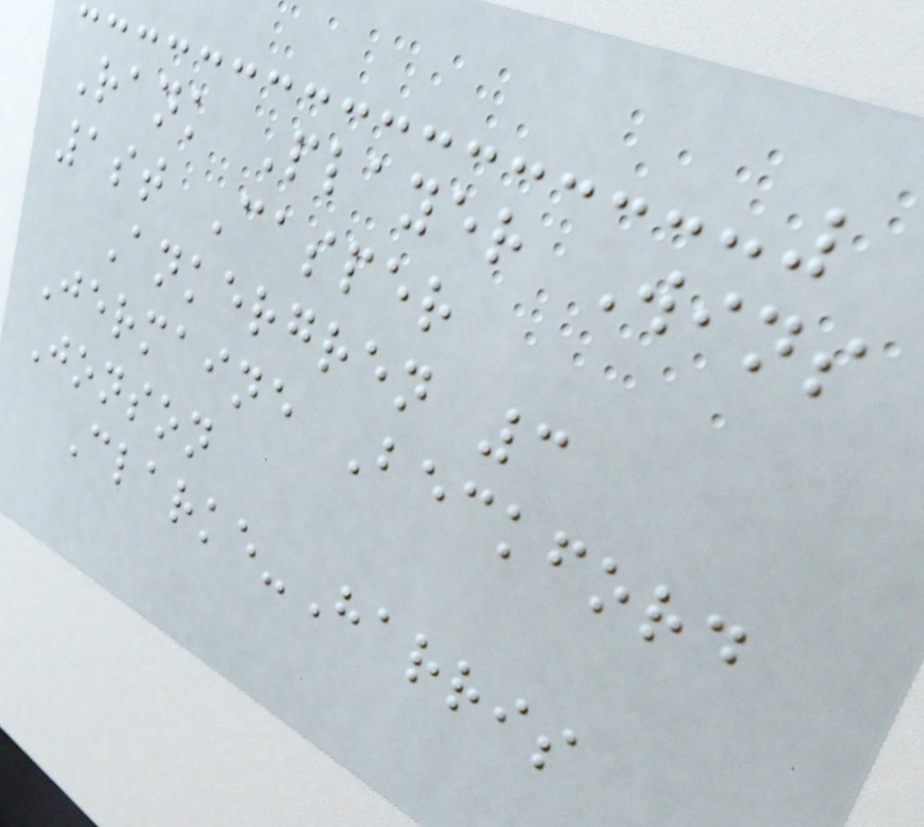Rank Player Wins
1st Casper
Ankergren 3
Jermaine Beckford
Jonson
Clarke-Harris
